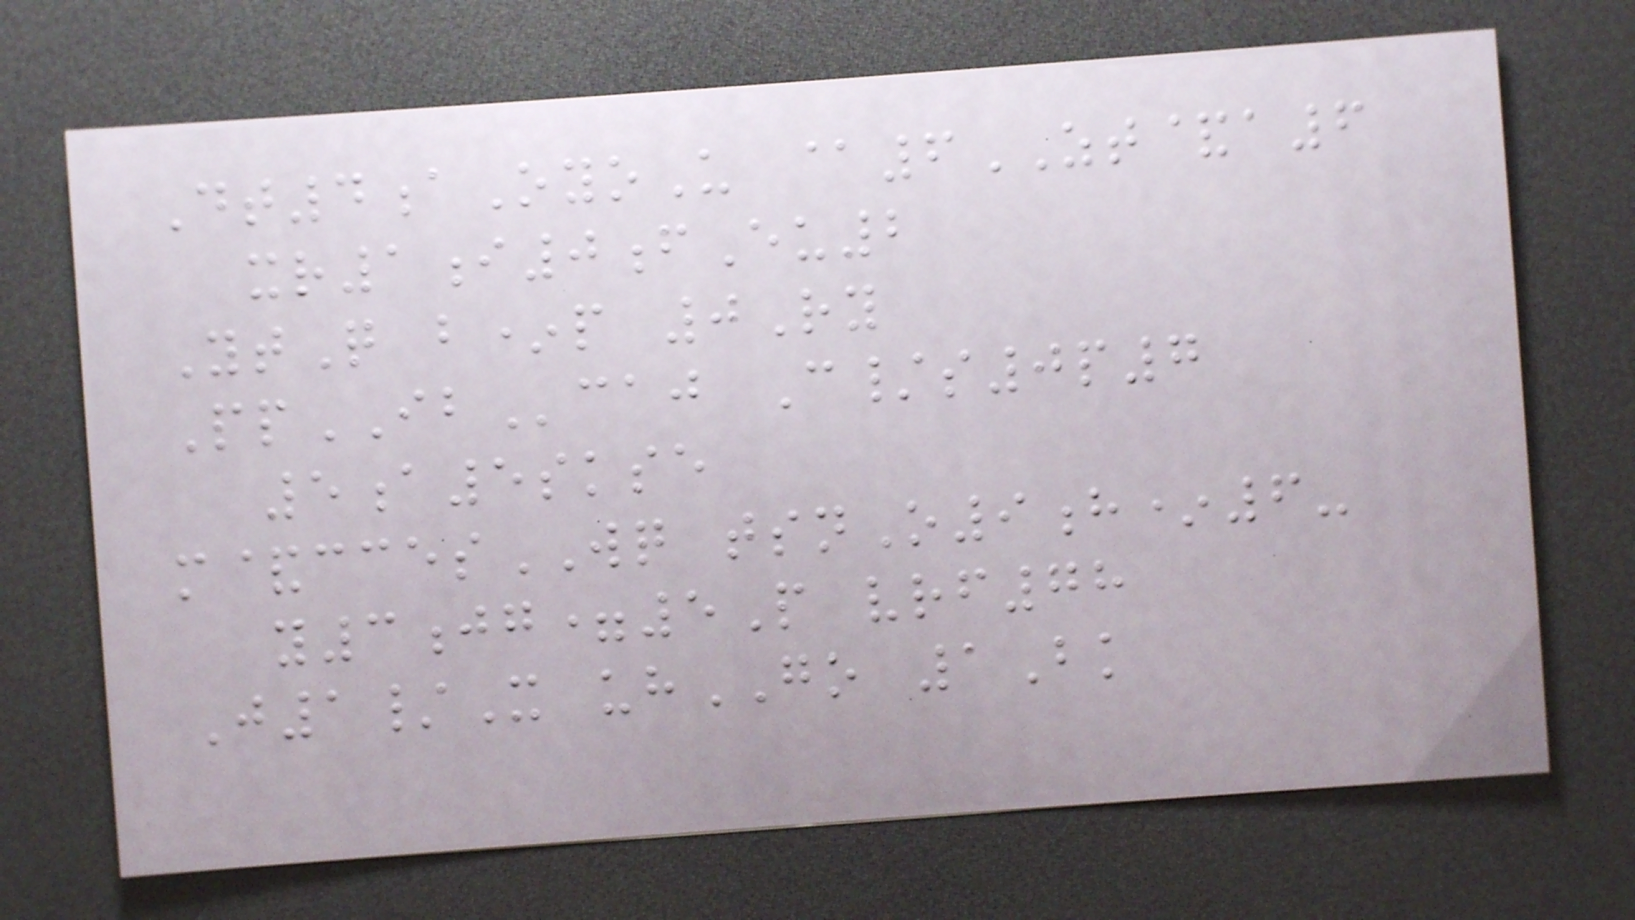Dt4aOyoU @6ZT&a6
xr1i0fEu2
YtQ b*p 0Ry
PpIBcaj C/s0p7
5a5skse
m&ccesWQ tsnO9h*6-
y3jg=5P vrf78
J1/X uhGO 1Bk
